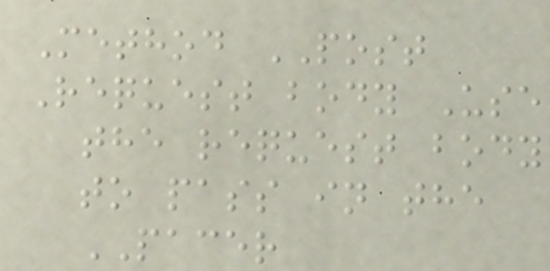Method POST
Request body Use
the request body
to pass in the
PACER
